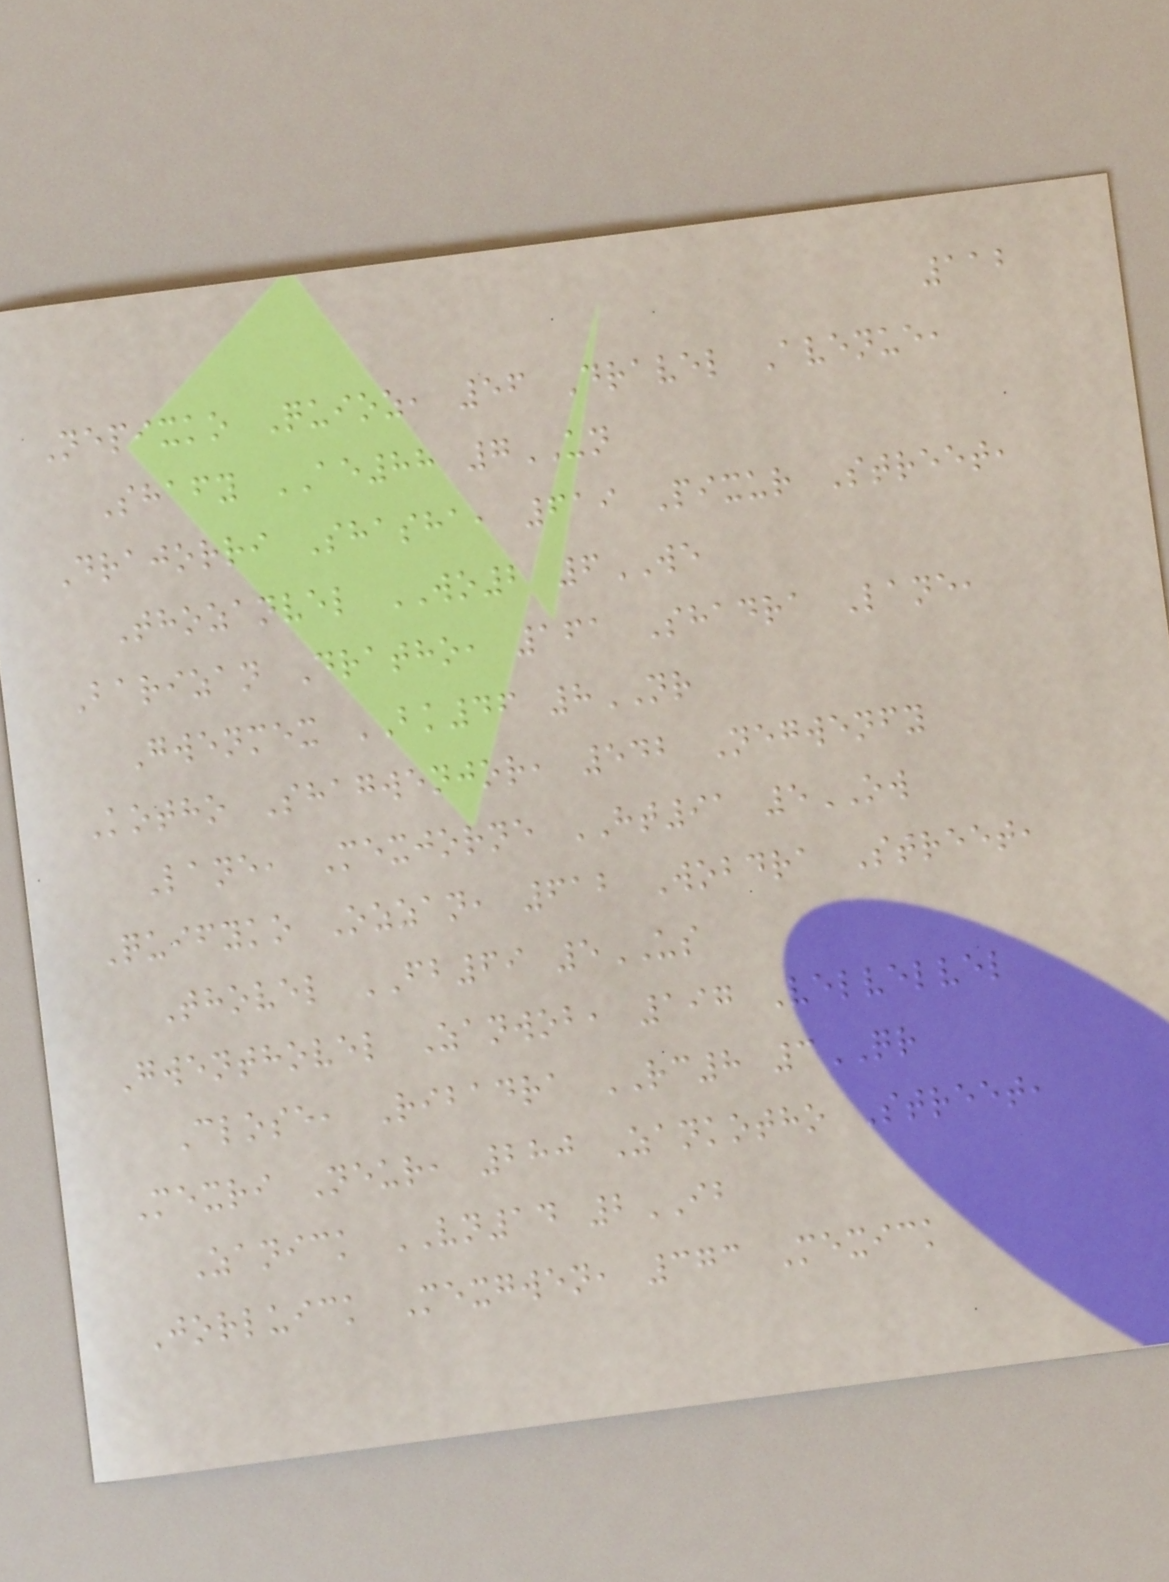112
Nepixko Quioz, 56 Dravel Avenue,
Shafy AE88 7UN
Drajorri Shasha, 619 Pixur Street,
Thozanvel WO2 6WE
Barizan Dratho, 161 Shadra Lane,
Gwenmex BK46 8NR
Kotho Shagwenjor, 542 Negwenfy
Lane, Mexjorne HT91 5OW
Quifyko Ozzan, 612 Wobdra Street,
Thovel FB69 5US
Gwenthovel Zanwob, 197 Velvelvel
Close, Ribadra RC8 3QR
Mexri Neur, 280 Zankotho Street,
Zanick VN14 2IB
Jorluick Mexgwen, 373 Mexick
